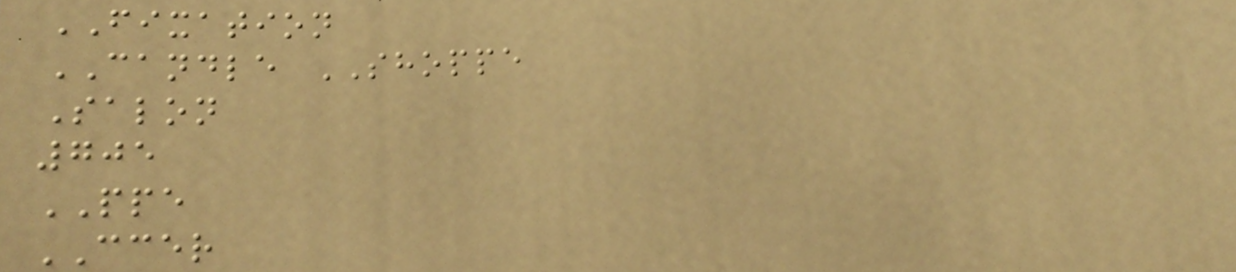FIXATION
CANDLE SHOPPE
Salon
705
PPE
CCER
